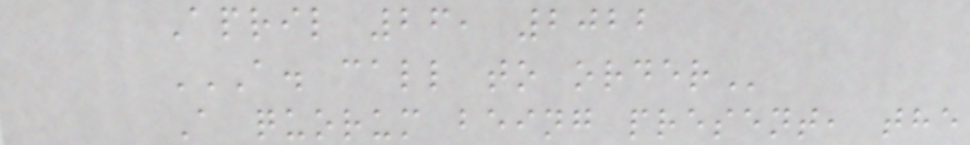April 26, 2022
A. CALL TO ORDER
A quorum being present, the
